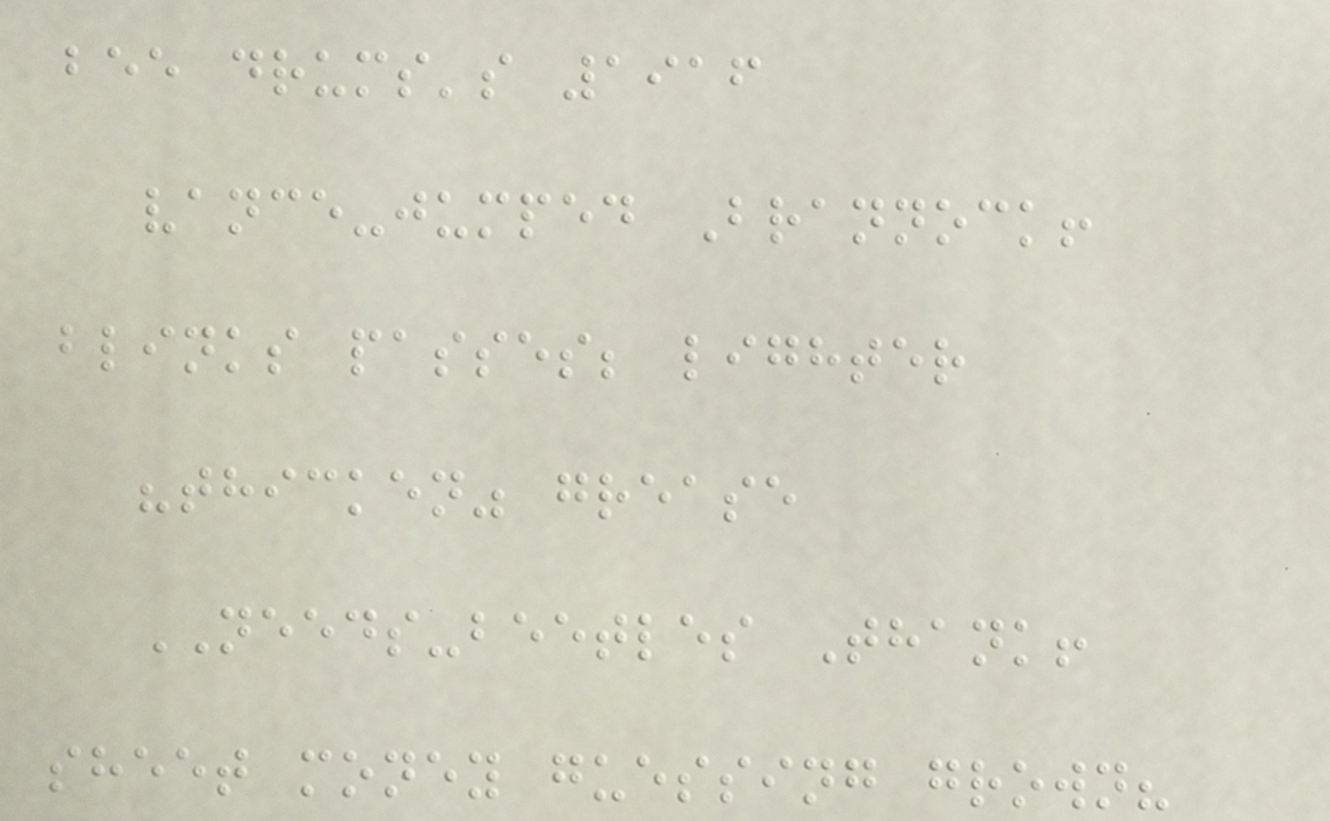bee drums's 1916
vance-jumped Brannock!
blinks passes; lighter
"thicken" grease
NEEDS-beetles Thank!
sheet money guessing grown?
